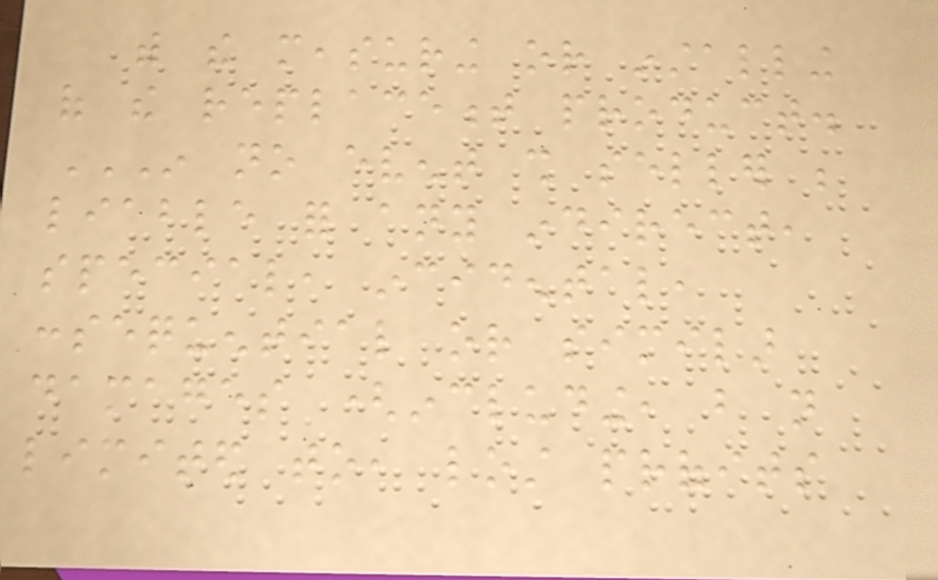with the measuring or installing
of the replacement product.
IN NO EVENT SHALL SELLER BE
LIABLE FOR ANY INDIRECT,
SPECIAL, INCIDENTAL,
CONSEQUENTIAL OR SIMILAR
DAMAGES (INCLUDING, BUT NOT
LIMITED TO, LOST PROFITS
